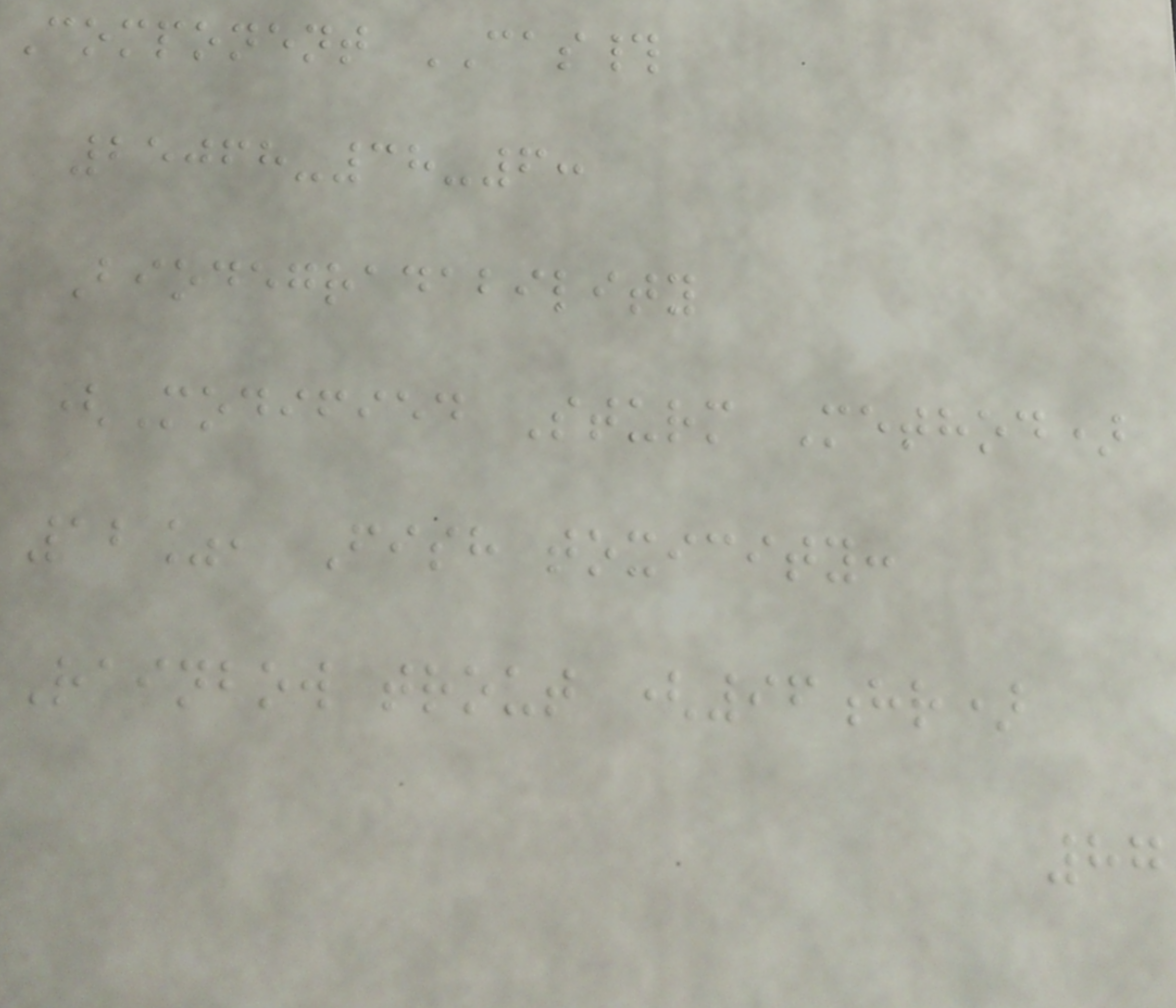Component CAS#
25068-38-6:
Biodegradability
(Modified Sturm Method)
12%, Fish toxicity:
Rainbow trout (96hr)
87
